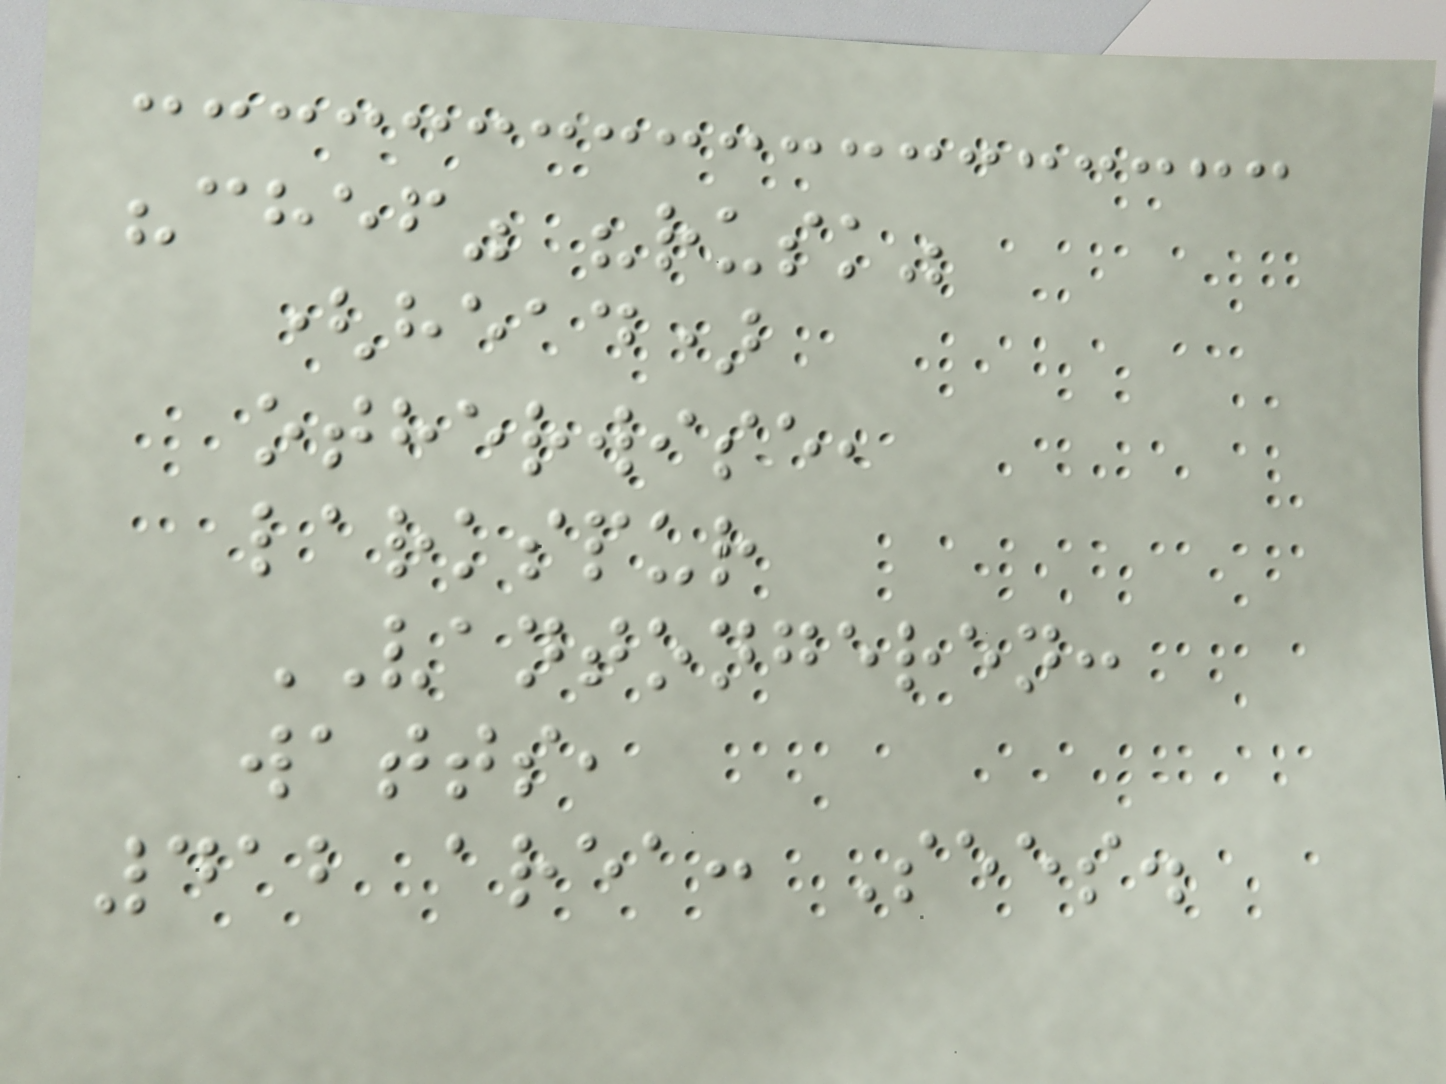"chef" "rusk"
(head)
otherwise,
larkspur
VANTONGEREN:
watts,
412 area: Sees.
